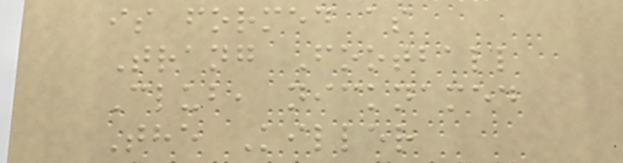is formed as
Trang Football
Club, nicknamed
The Killer
